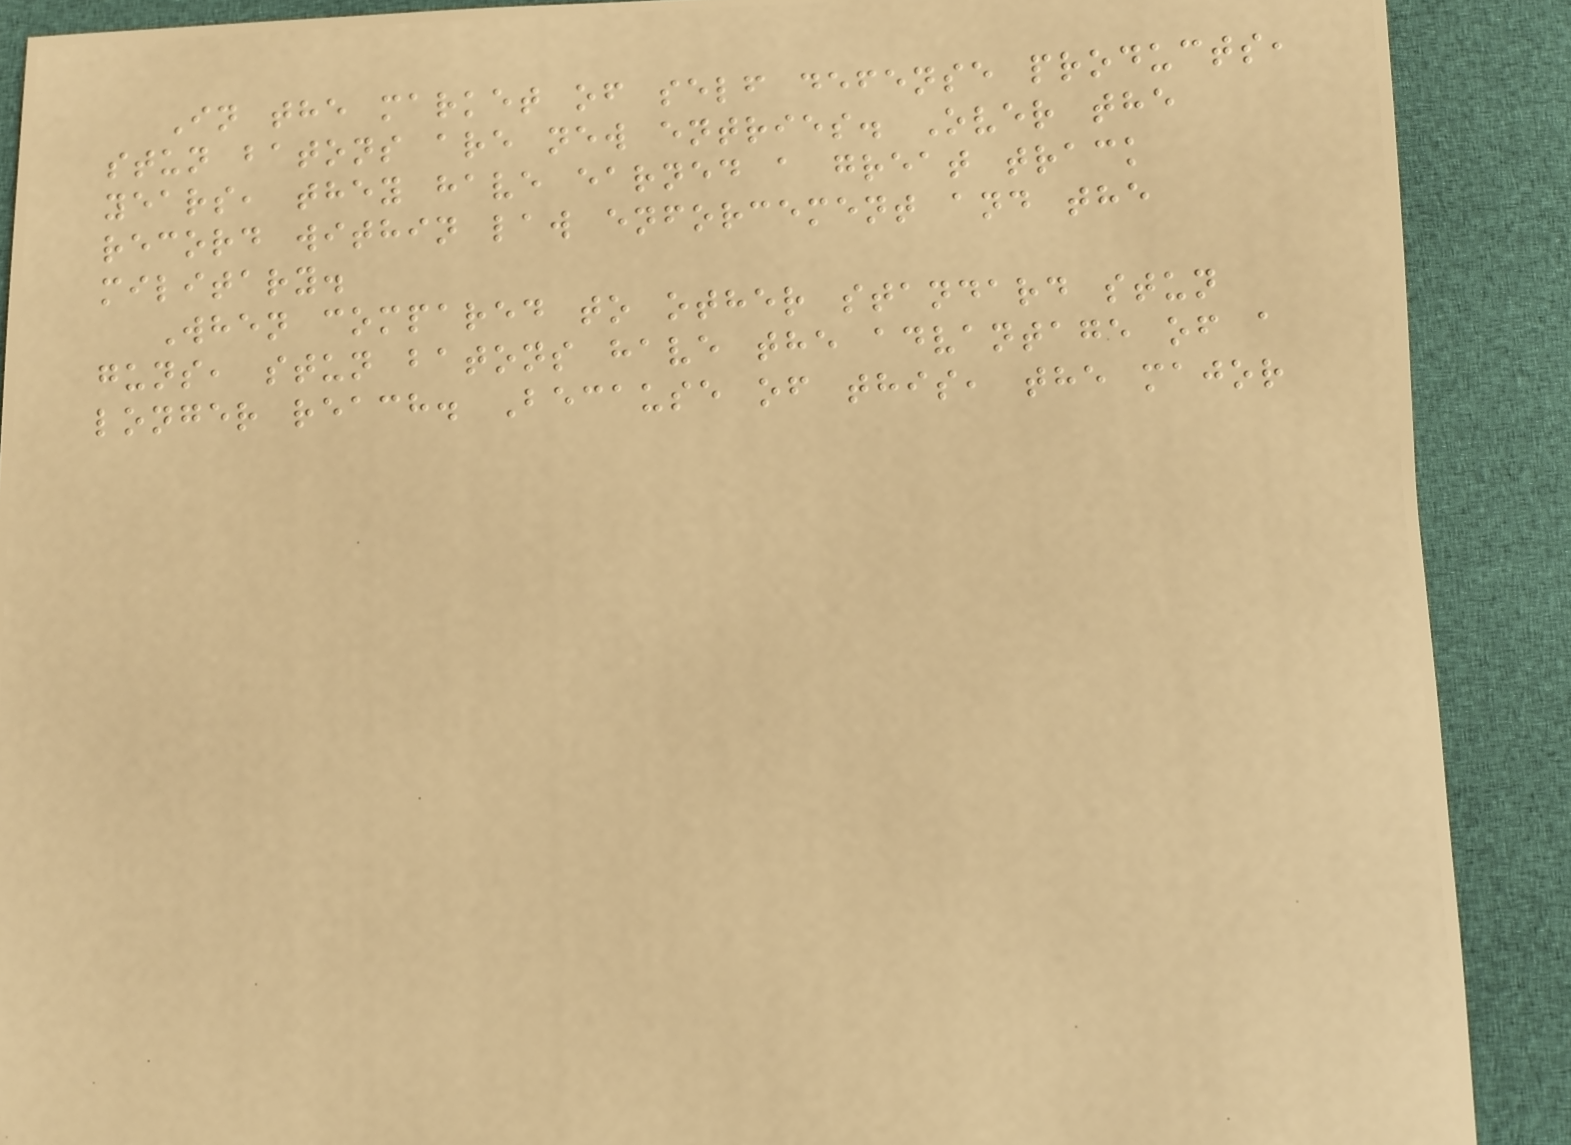In the market of self defense products,
stun batons are new entries. Over the
years, they have earned a great track
record within law enforcement and the
military.
When compared to other standard stun
guns, stun batons have the advantage of a
longer reach. Because of this, the major
